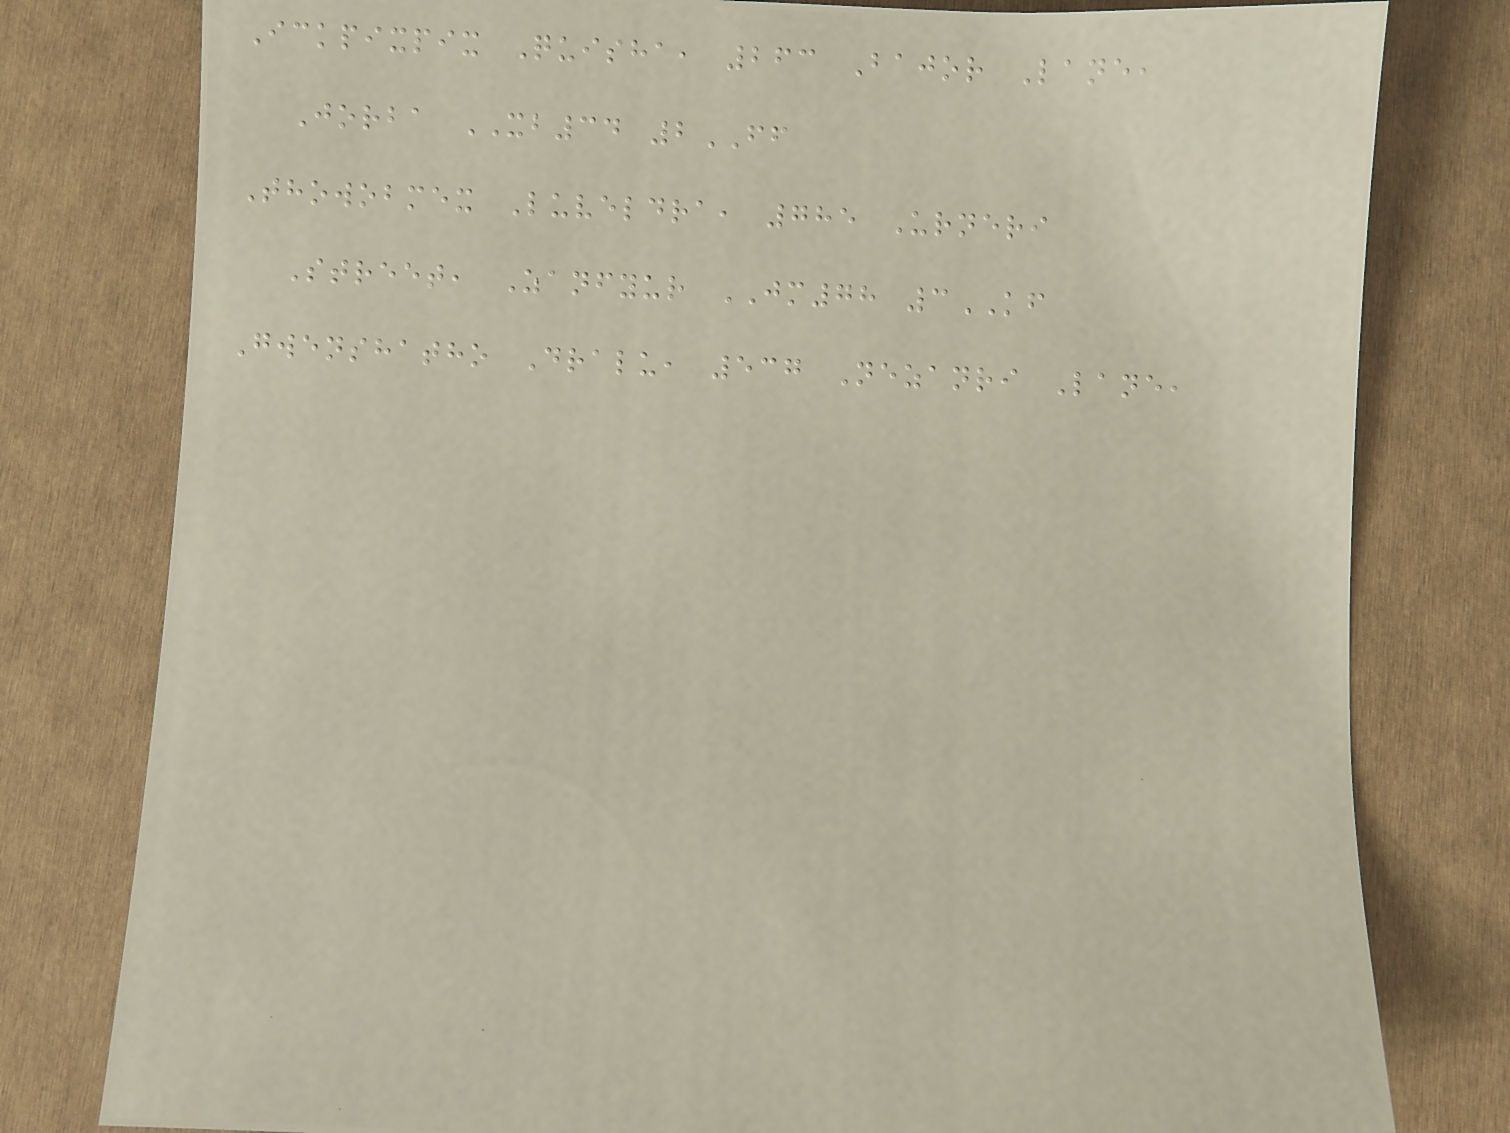Ickpixpix Quisha, 263 Bajor Lane,
Jorba XB34 2FF
Thowobmex Luveldra, 785 Urneri
Street, Zanfyur JM78 3KF
Gwenshatho Dralu, 537 Nezanri Lane,
